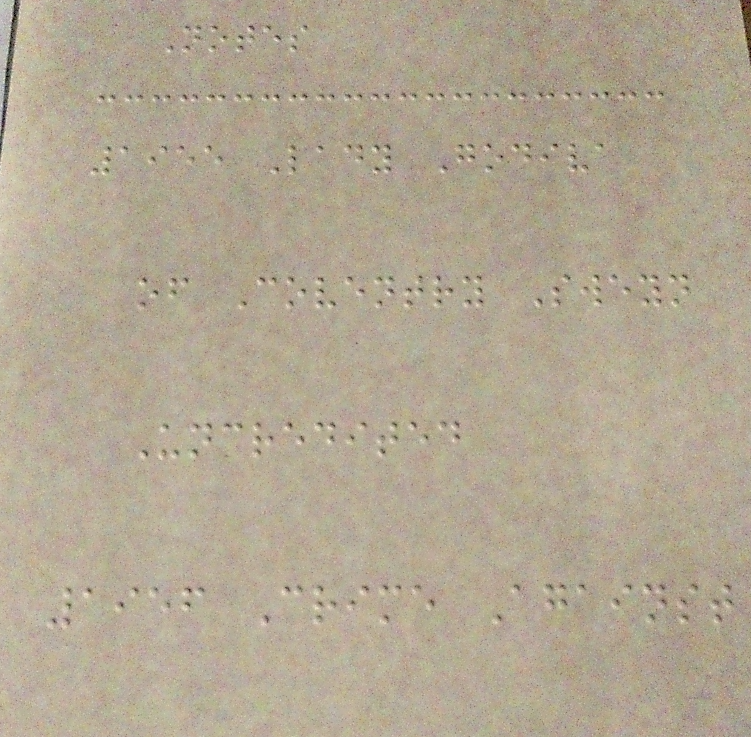Notes
1955 Lady Godiva
of Coventry Sweyn
Uncredited
1956 Crime Against
